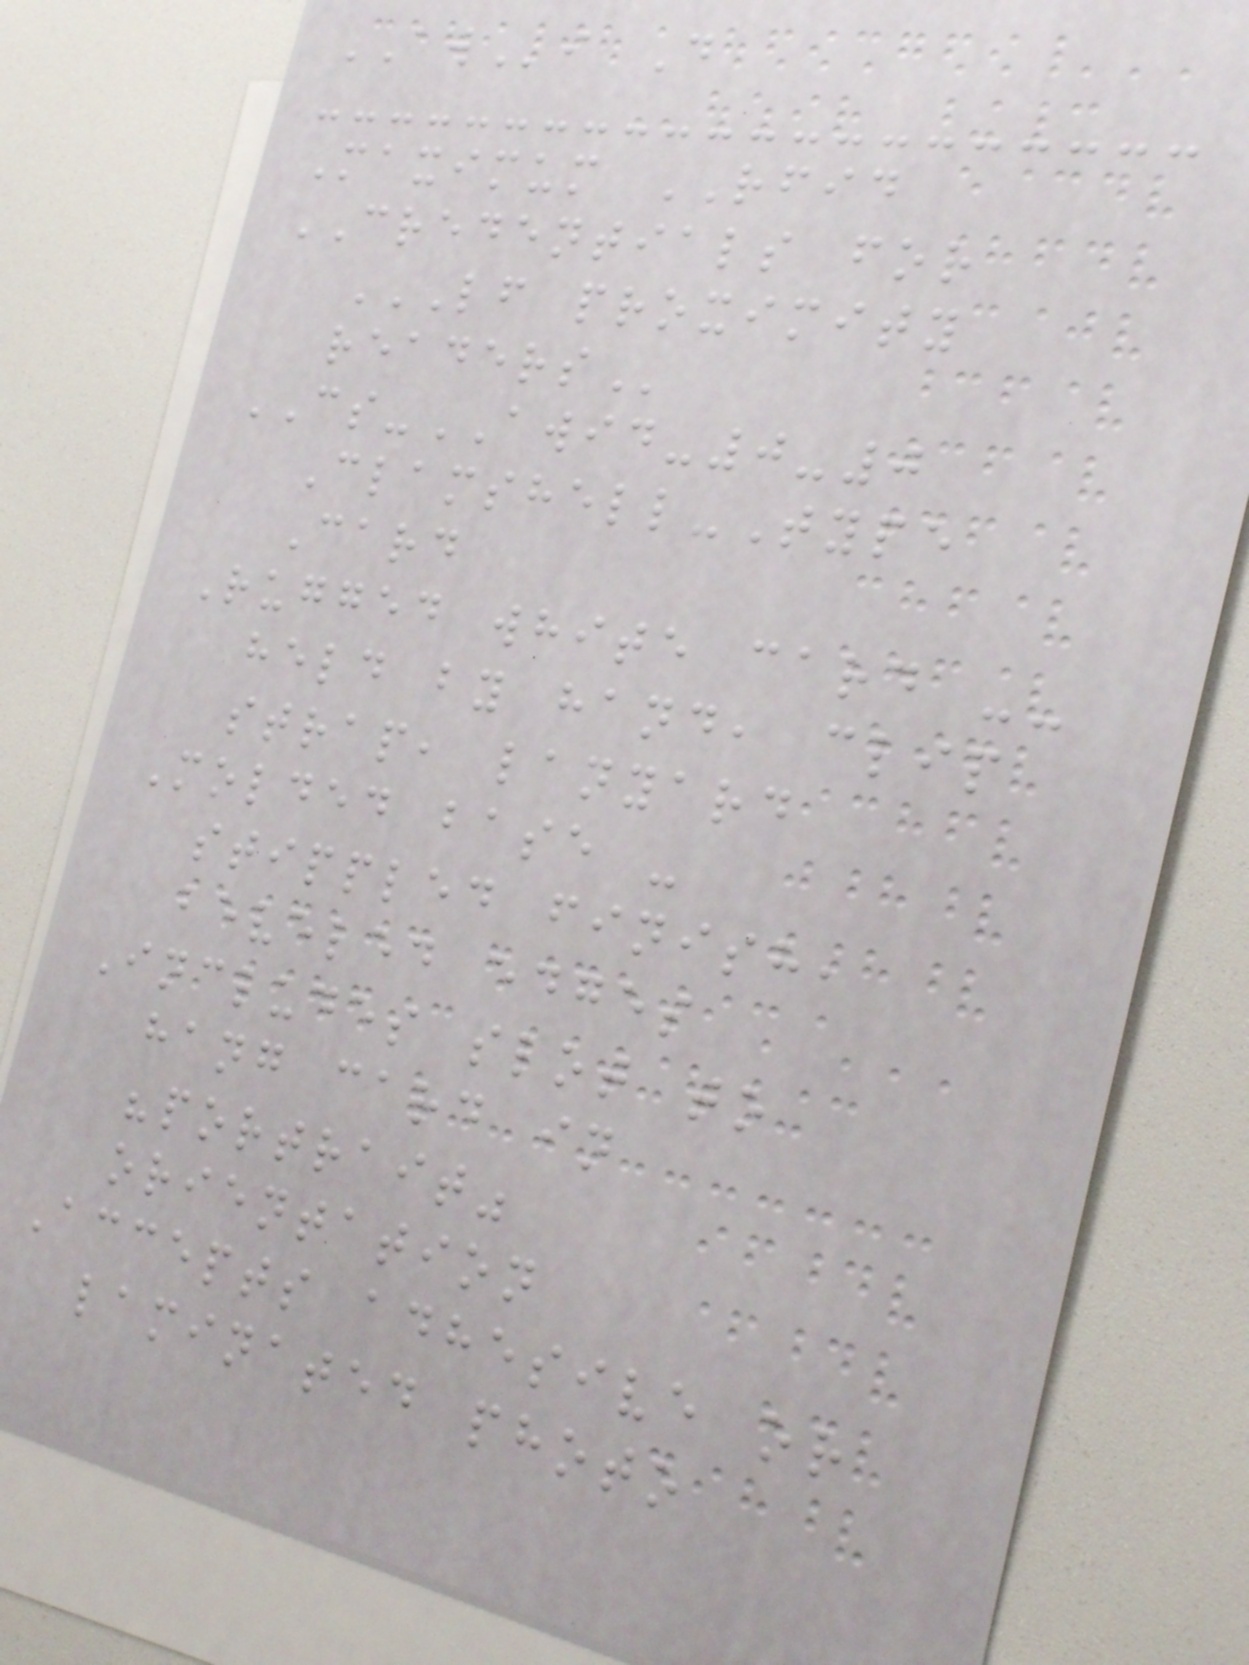AWi D
Maximum RFID
CREDENTIALS for
LF PROXIMITY
READERS
CS-AWID-0-0
Clamshell-Type
Card
Rugged white card --
held by hand, clip
strap, lanyard
Molded base -
stippled finish,
beveled edges
Includes slot to
hang card in
"portrait"
orientation
Accepts adhesive or
laminated photo
